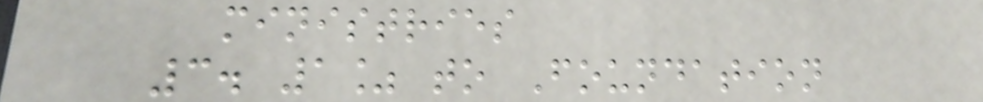ministries
3. 1% to Foundation
